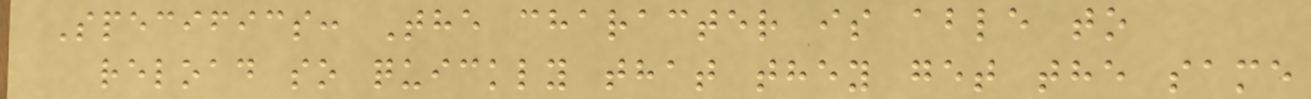Specifics: The character is able to
reload so quickly that they get the same
